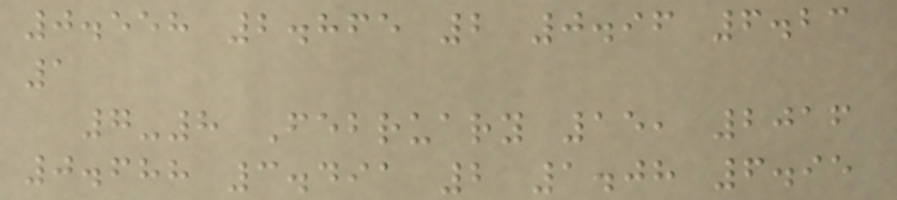0.558 2.865 2 0.96 6.23
1
7-8 February 15, 2016
0.688 3.491 2 1.08 6.95
